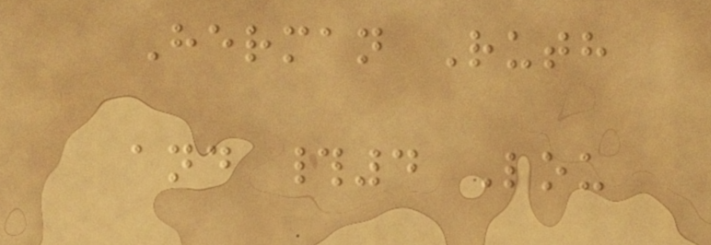Herman Ruth
and #4 Lou
